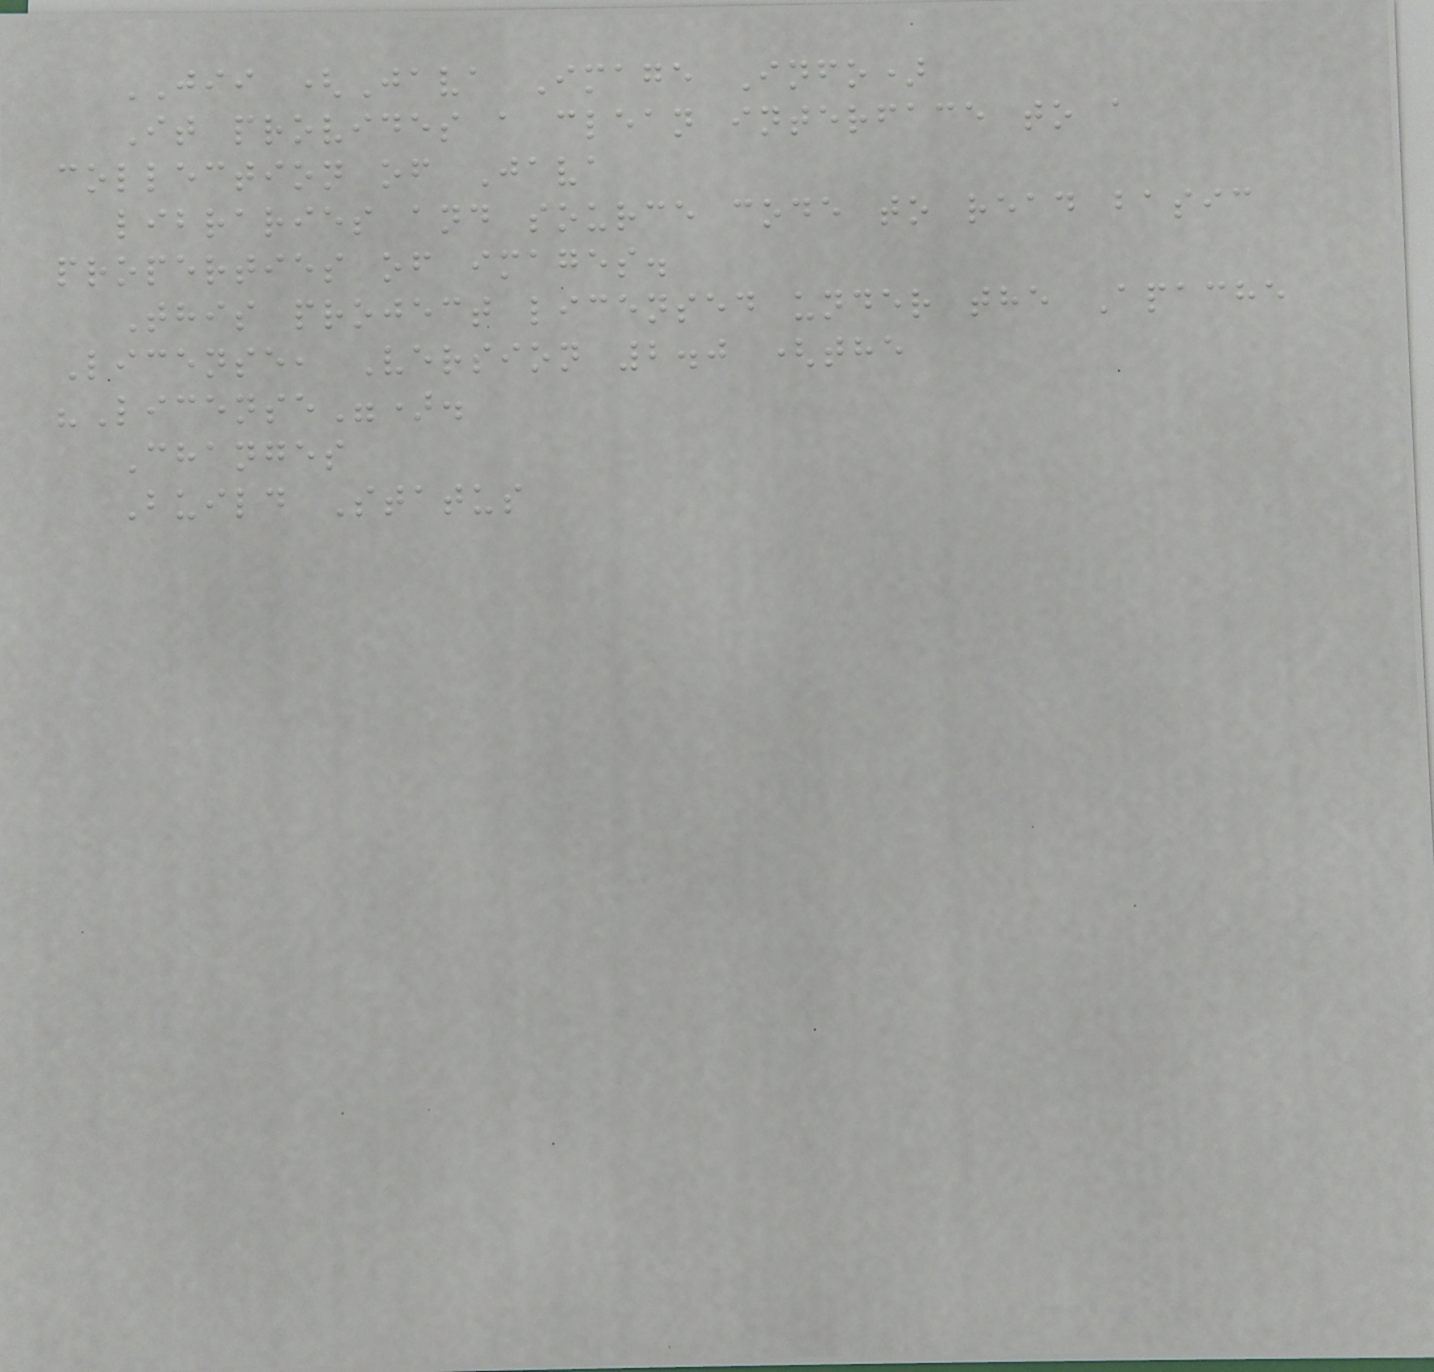JII (Java Image Info)
It provides a clean interface to a
collection of Java
libraries and source code to read basic
properties of images.
This project licensed under the Apache
License, Version 2.0 (the
"License").
Changes
Build Status
